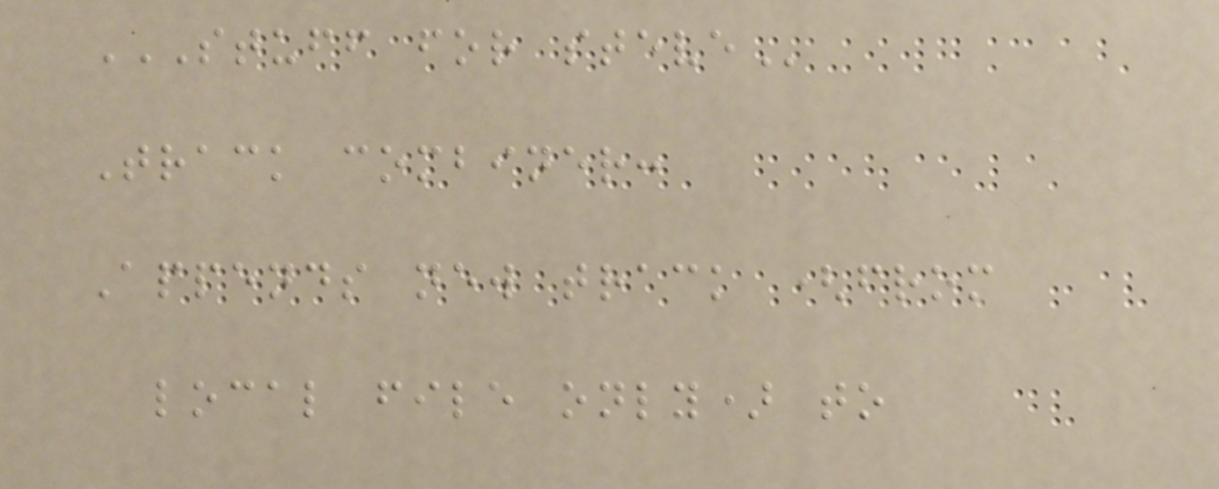STUFF FOR STEVE
Track combiner:
Appends new track (from
local file only) to
